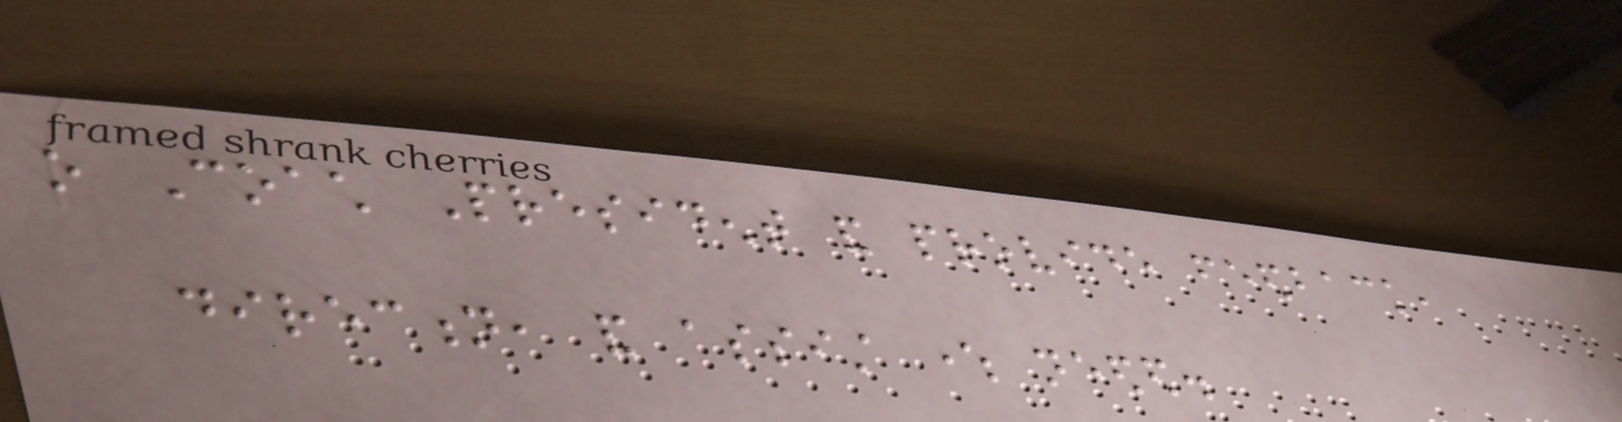o Coach President and provide feedback,
direction, and assist where needed.
